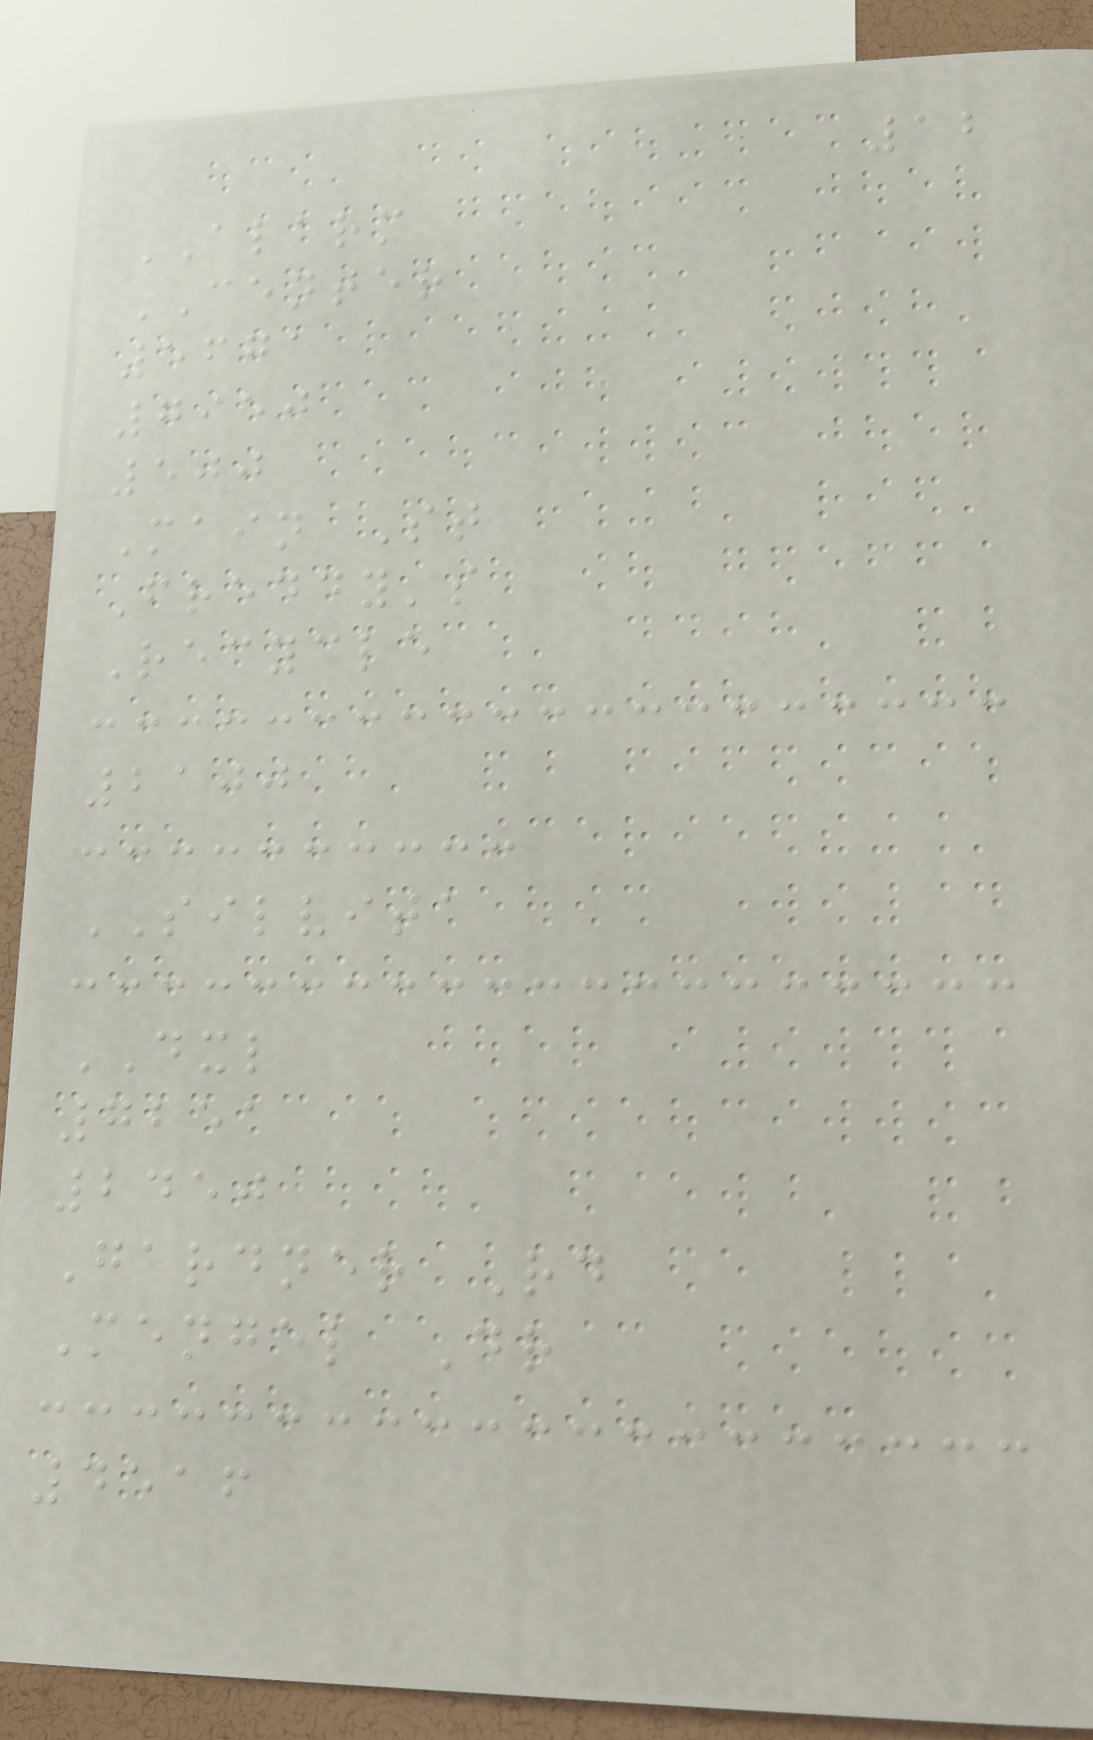12
ALARM
CENTER
5671
7950
500
Main St
Freddy's
Recycle
2100
SILVITA
DXL
7251
2450
Gardner Rd
Mengel Dr
4516
